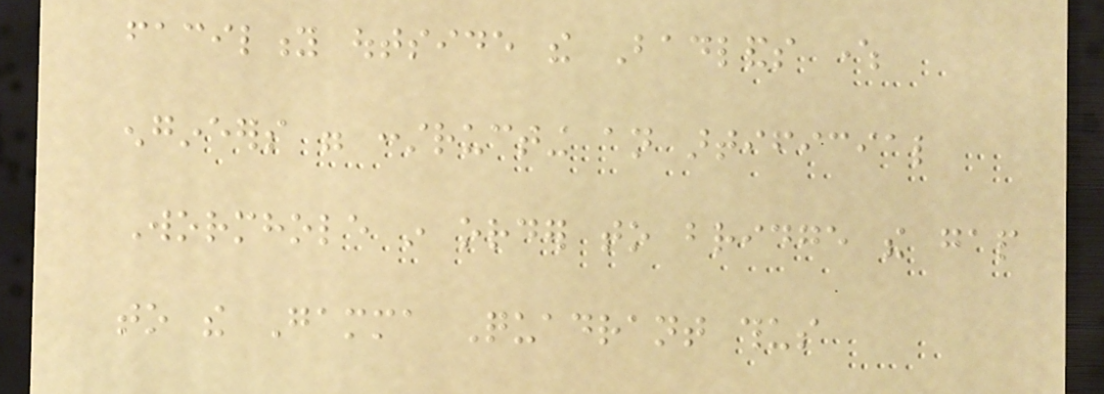facility outside the Badlands where
engineers were constructing an artificial
Wormhole in order to bridge the gap
to the Gamma Quadrant thus
